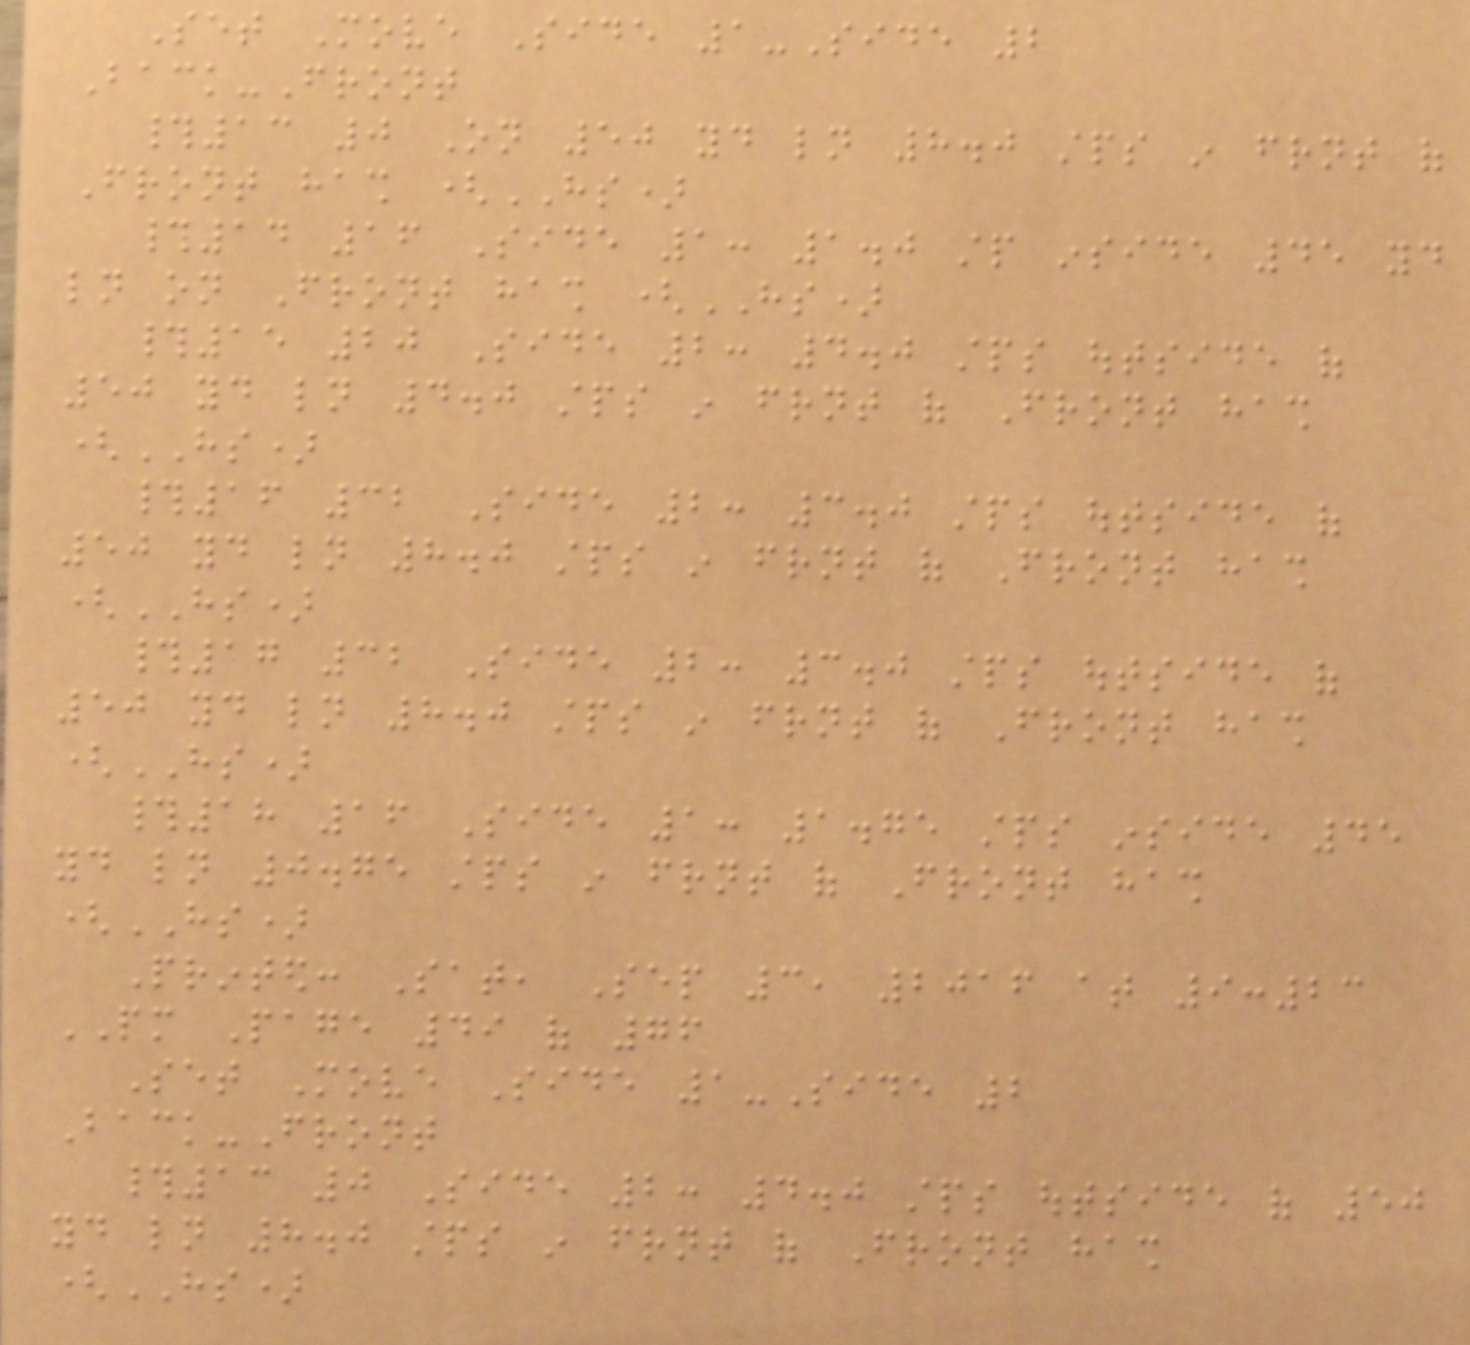Set Move Side 1-Side 2
Back-Front
#13 0 On 50 yd ln 8.0 stps in frnt of
Front hash (HS)
#14 16 Side 1: 1.0 stp inside 45 yd
ln on Front hash (HS)
#15 20 Side 2: 4.0 stps outside of
50 yd ln 4.0 stps in frnt of Front hash
(HS)
#16 32 Side 2: 3.0 stps outside of
50 yd ln 8.0 stps in frnt of Front hash
(HS)
#17 32 Side 2: 3.0 stps outside of
50 yd ln 8.0 stps in frnt of Front hash
(HS)
#18 16 Side 1: 1.75 stps inside 45
yd ln 0.75 stps in frnt of Front hash
(HS)
Printed: Sat, Sep 3, 2016 at 9:23
PM Page 49 of 76
Set Move Side 1-Side 2
Back-Front
#13 0 Side 2: 4.0 stps outside of 50
yd ln 8.0 stps in frnt of Front hash
(HS)
